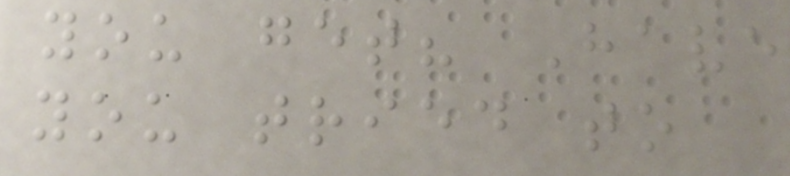you get? Have
you tried to
